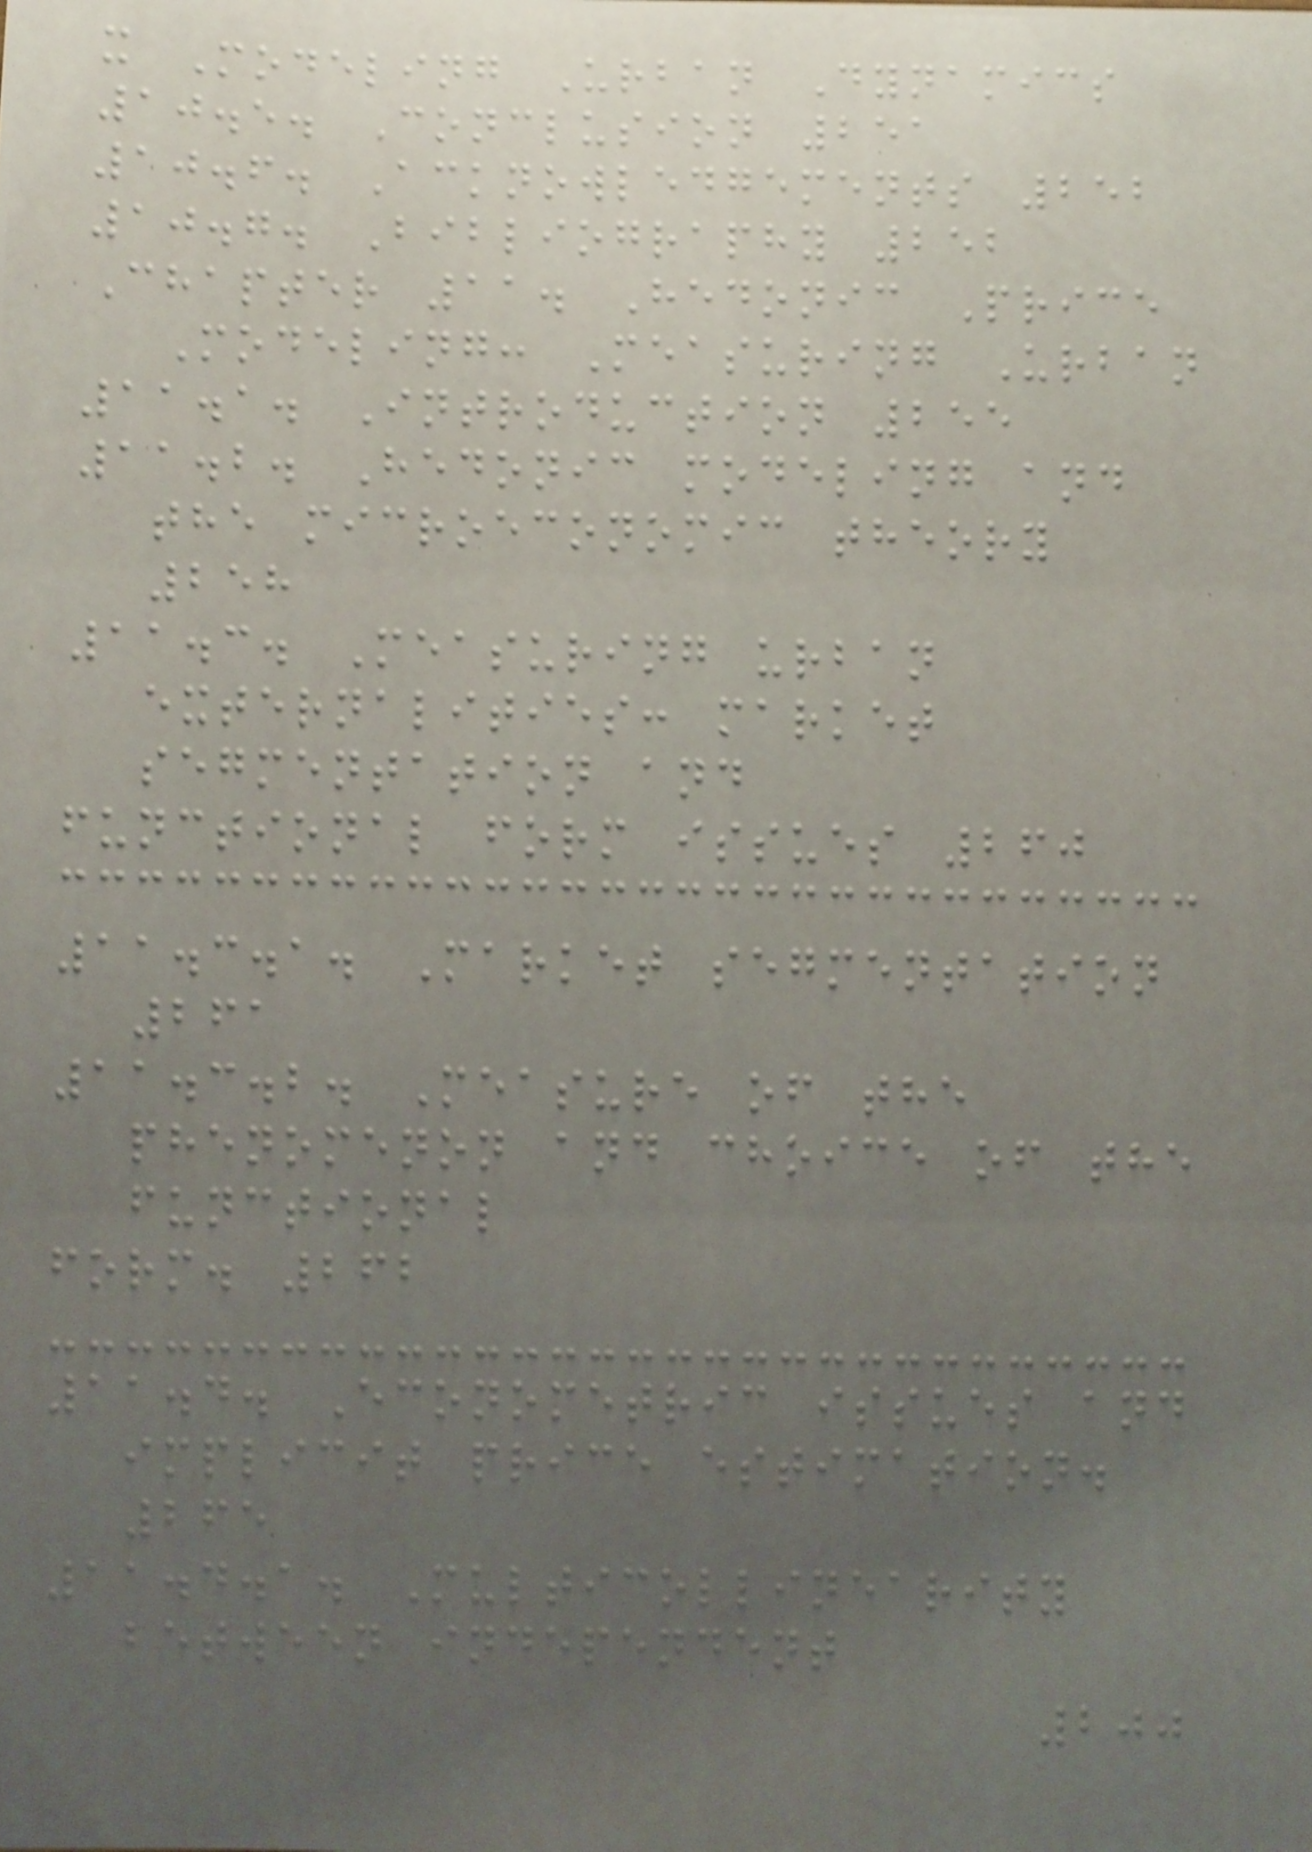x Modeling Urban Dynamics
10.5. Conclusion 251
10.6. Acknowledgements 252
10.7. Bibliography 252
Chapter 11. Hedonic Price
Modeling: Measuring Urban
11.1. Introduction 255
11.2. Hedonic modeling and
the microeconomic theory
258
11.3. Measuring urban
externalities: market
segmentation and
functional form issues 260
11.3.1. Market segmentation
261
11.3.2. Measure of the
phenomenon and choice of the
functional
form. 262
11.4. Econometric issues and
implicit price estimation.
265
11.4.1. Multicollinearity
between independent
200
